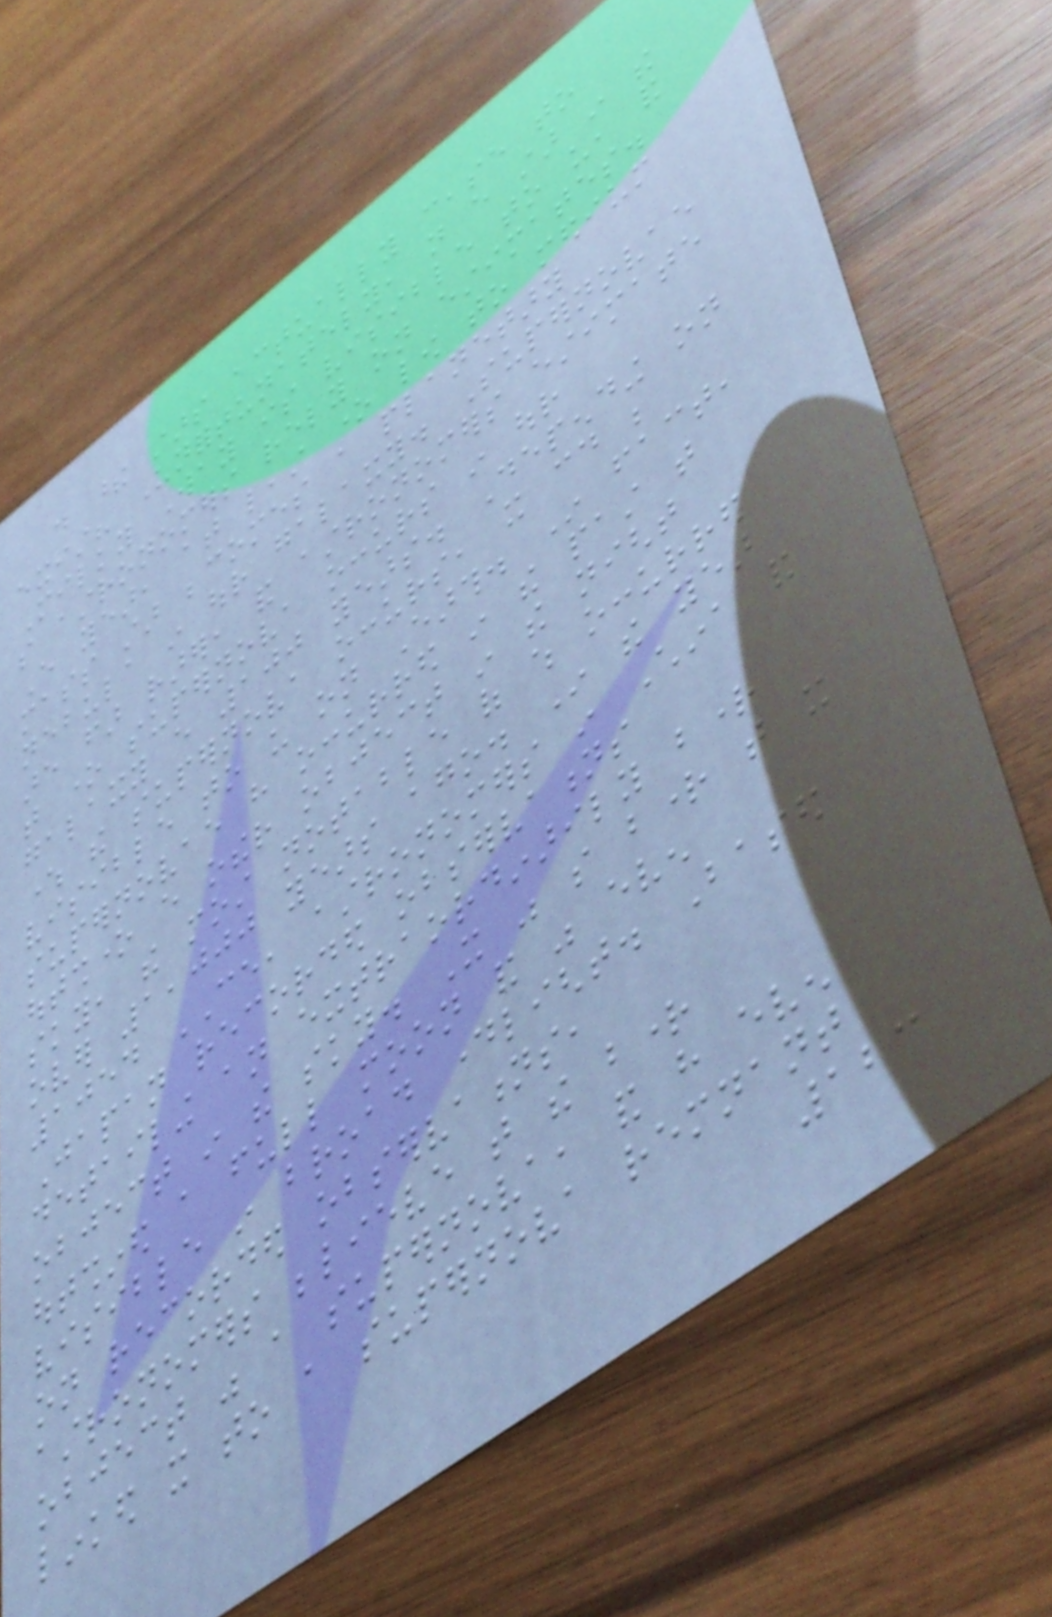do these stars actually cease to
exist? Unfortunately, not every star in the
Milky Way is visible to us, and
so astronomers rely on estimates.
Every year, at least one low to medium
mass star becomes a planetary
nebula in our galaxy. Supernovae
are far rarer, and astronomers estimate
that one supernova occurs in our
galaxy every 100 years. Depending on
where the supernova occurs, it could be
visible to us on Earth. In fact,
supernovae have occurred in the past that
outshone every other object in the night
sky, the most notable of which occurred
over 1,000 years ago. In the year
1054 CE, astronomers in China and
Japan recorded observations
detailing an extraordinarily bright
object in the sky. It was so bright that it
outshined a full moon and was even
visible in broad daylight. Based
on recorded observations,
astronomers believe that the bright
object was a supernova, and have even
linked it to a supernova remnant
123
